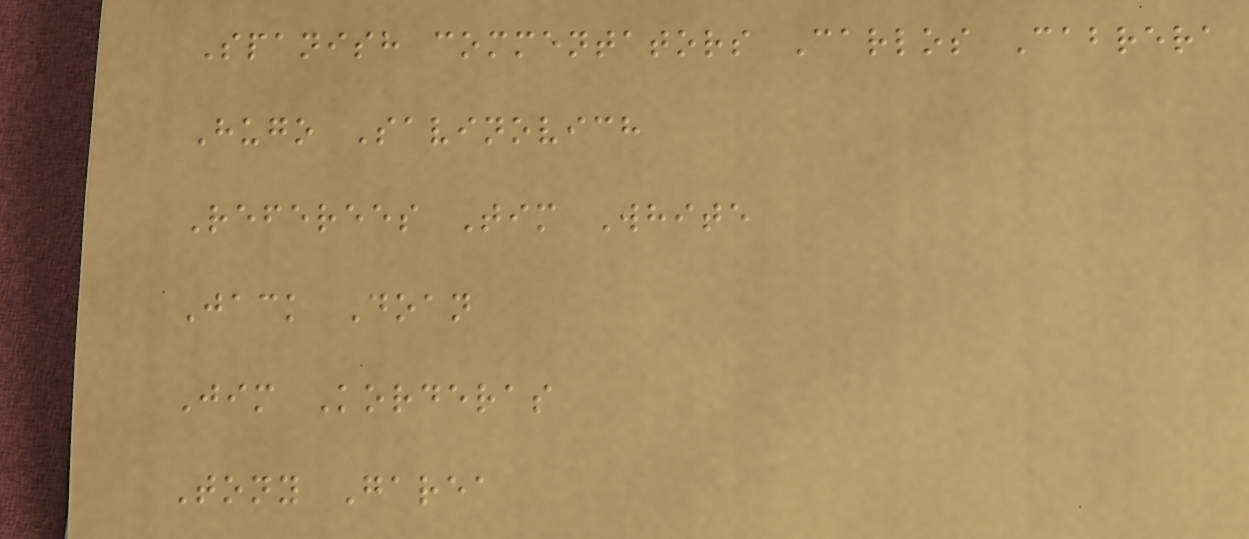Spanish commentators Carlos Cabrera
Hugo Savinovich
Referees Tim White
Jack Doan
Jim Korderas
Tony Garea
